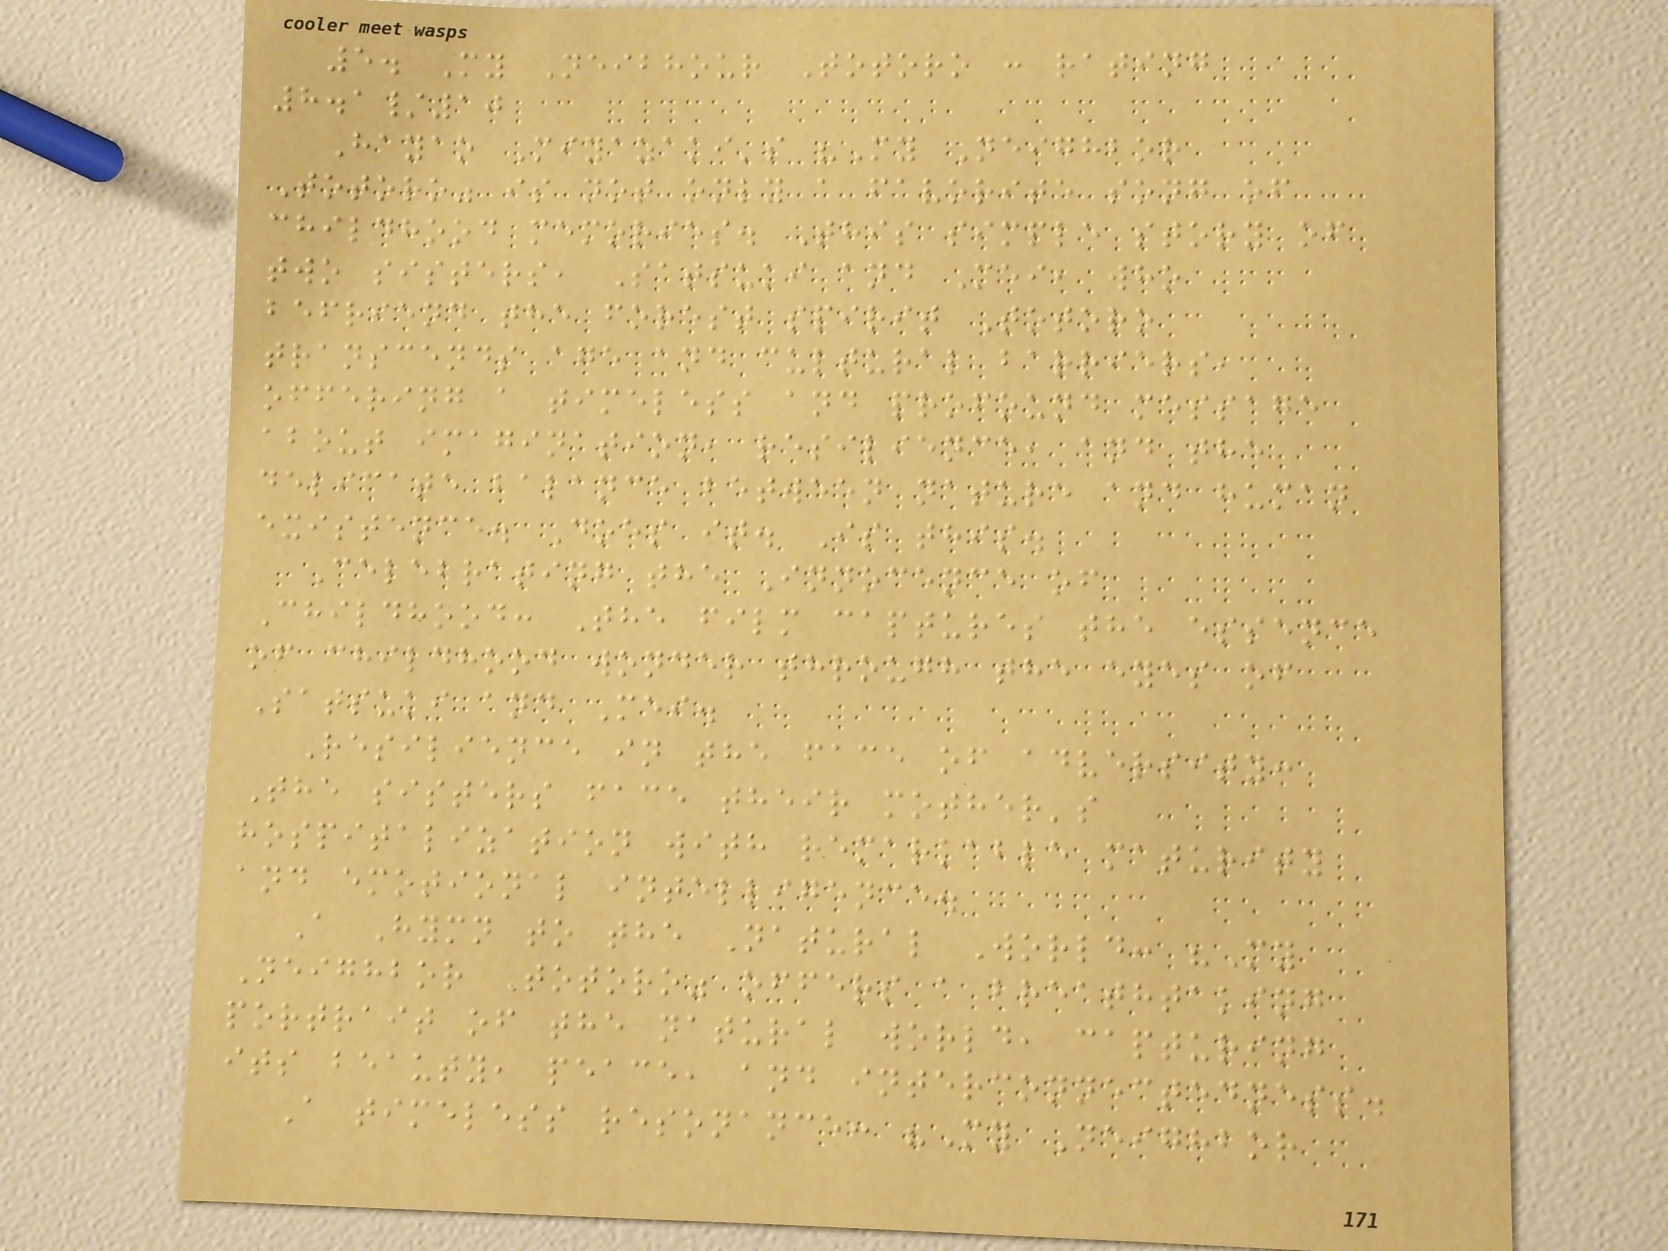5. My Neibhour Totoro : rating
8.1/10
Hayao Miyazaki's "My Neighbor
Totoro" is not only a favorite song of
childhood memories. This simple story of
two sisters, Satsuki and Mei, who
befriend the forest spirit Totoro
transcends age and cultural barriers,
offering a timeless and profound message
about imagination, resilience, and the
delicate balance between nature and human
existence. Does it. Is this.
Celebrating the Innocence of
Childhood: The film captures the essence
of childhood wonder through the eyes of
Satsuki and Mei.
Resilience in the face of adversity:
The sisters face their mother's
hospitalization with remarkable maturity
and emotional intelligence.
A Hymn to the Natural World: "My
Neighbor Totoro" offers a breathtaking
portrait of the natural world, capturing
its beauty, peace, and interconnectedness.
A timeless resonance: "My Neighbor
